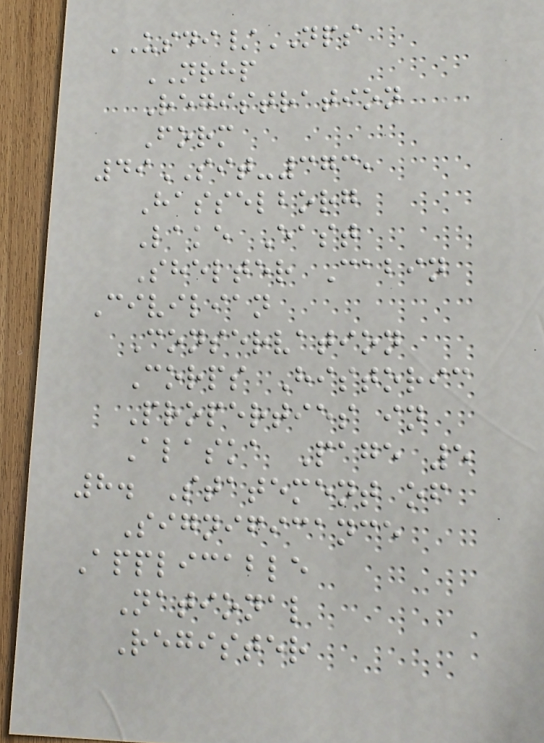USDI/NPS
NRHP
Registration
Form
49SIT-373,
Hasselborg
Lake East
Shelter Cabin
Civilian
Conservation
Corps Historic
Properties in
Alaska Page 5
8. Statement of
Significance
Applicable
National
Register
